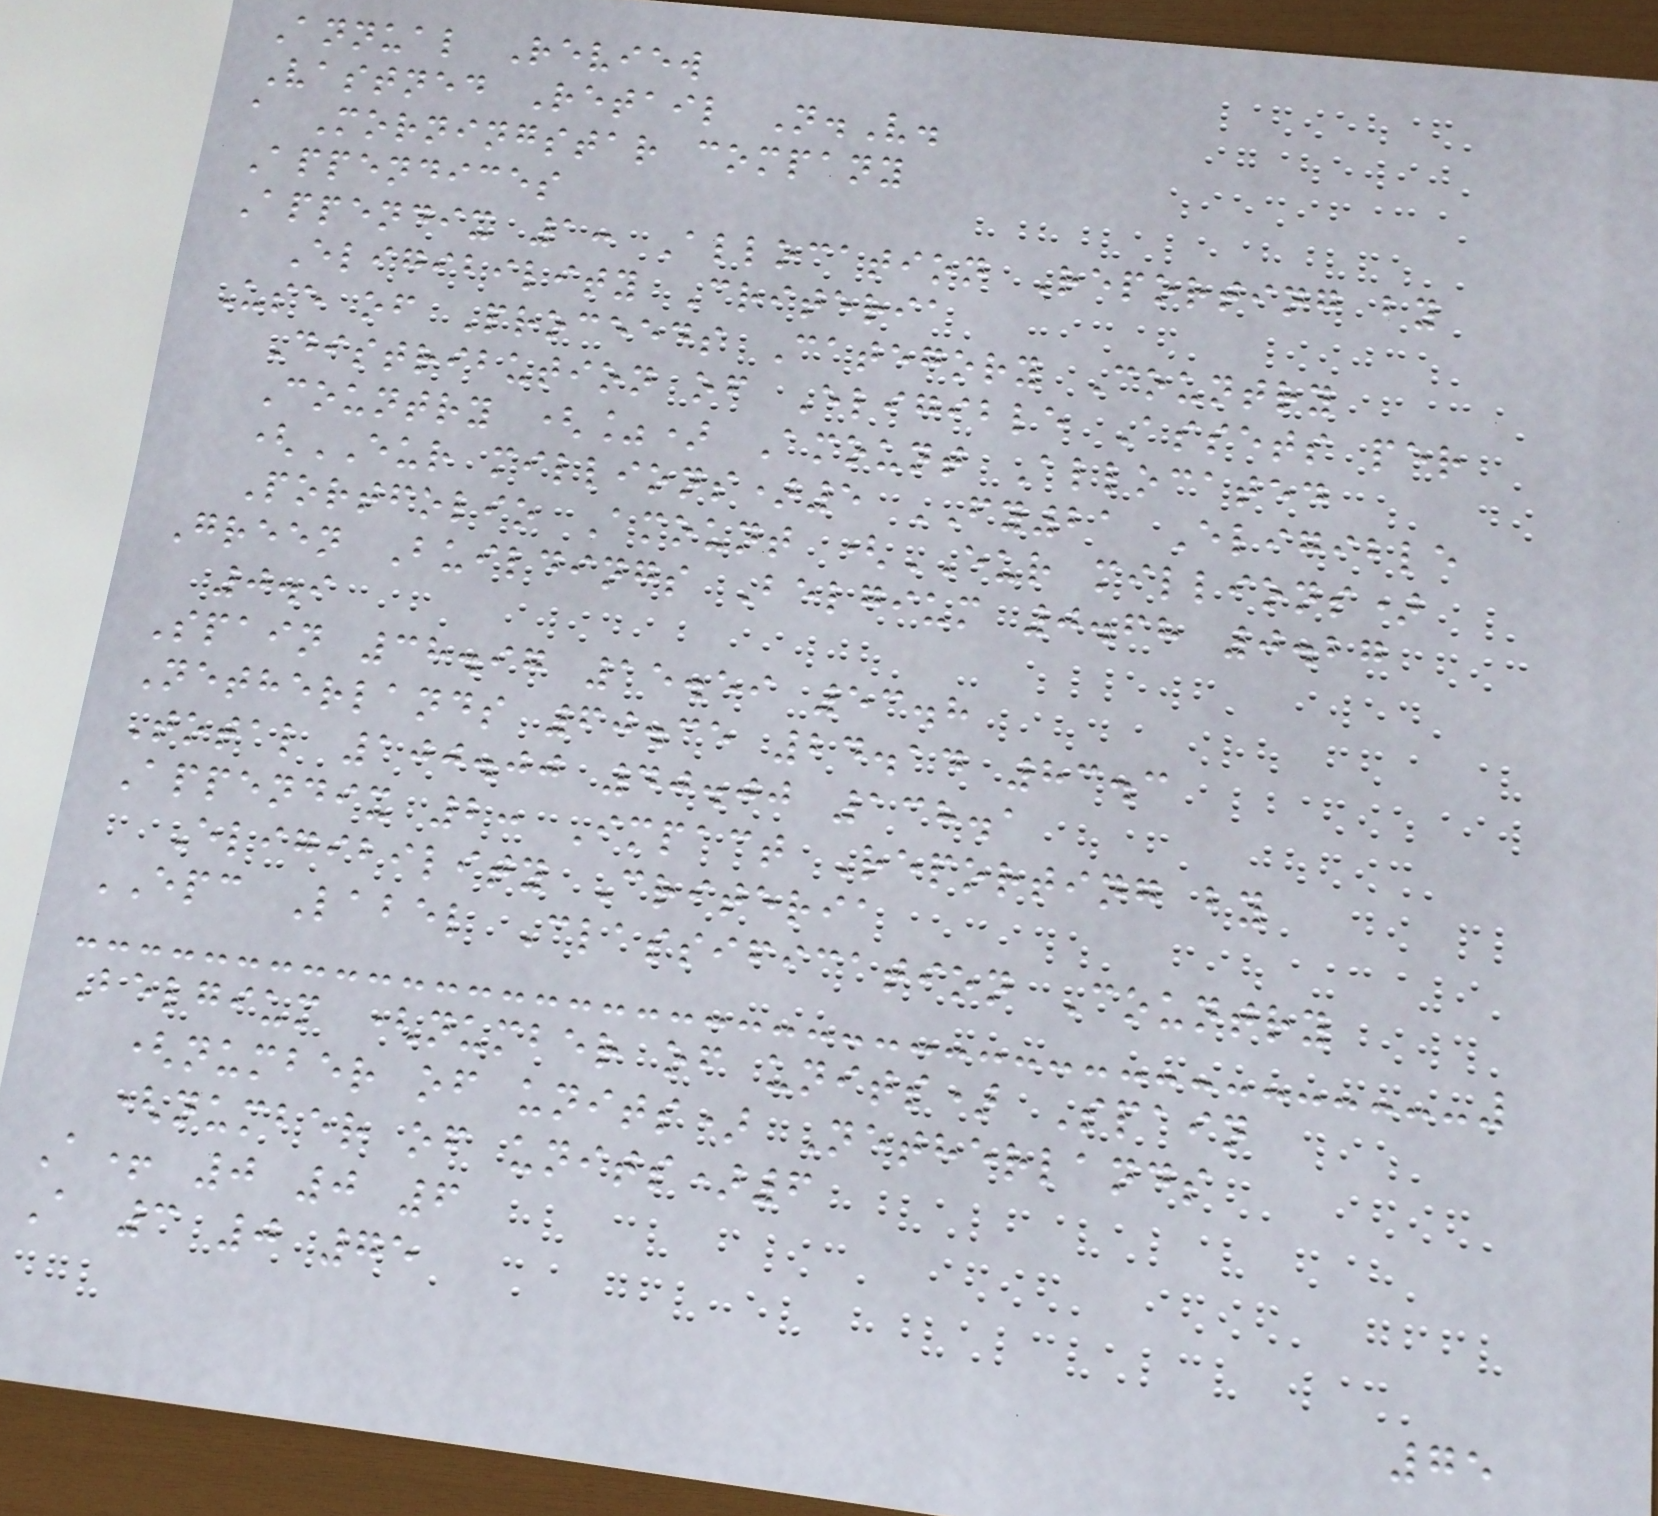Annual Review
Vastned Retail N.V.
a Morningstar company
Appendices
Appendix 1: Allocation Reporting by
Eligibility Criteria
Use of Proceeds Category Country
Distribution of Eligible Assets per
Country (%) Amount Allocated
(EUR millions)5 FY21 Eligible
Portfolio Amount (EUR millions)
Green Buildings Belgium 0.68 0.27
0.9
Spain 38.97 15.59 53.8
Netherlands 60.35 24.14 83.3
Total 100.00 40.00 138.1
Appendix 2: Impact Reporting by
Eligibility Criteria
EPC Label Classification Country
Belgium (number of units) Spain
(number of units) Netherlands
(number of units)6
A+ 0 0 6
A 3 0 75
75
